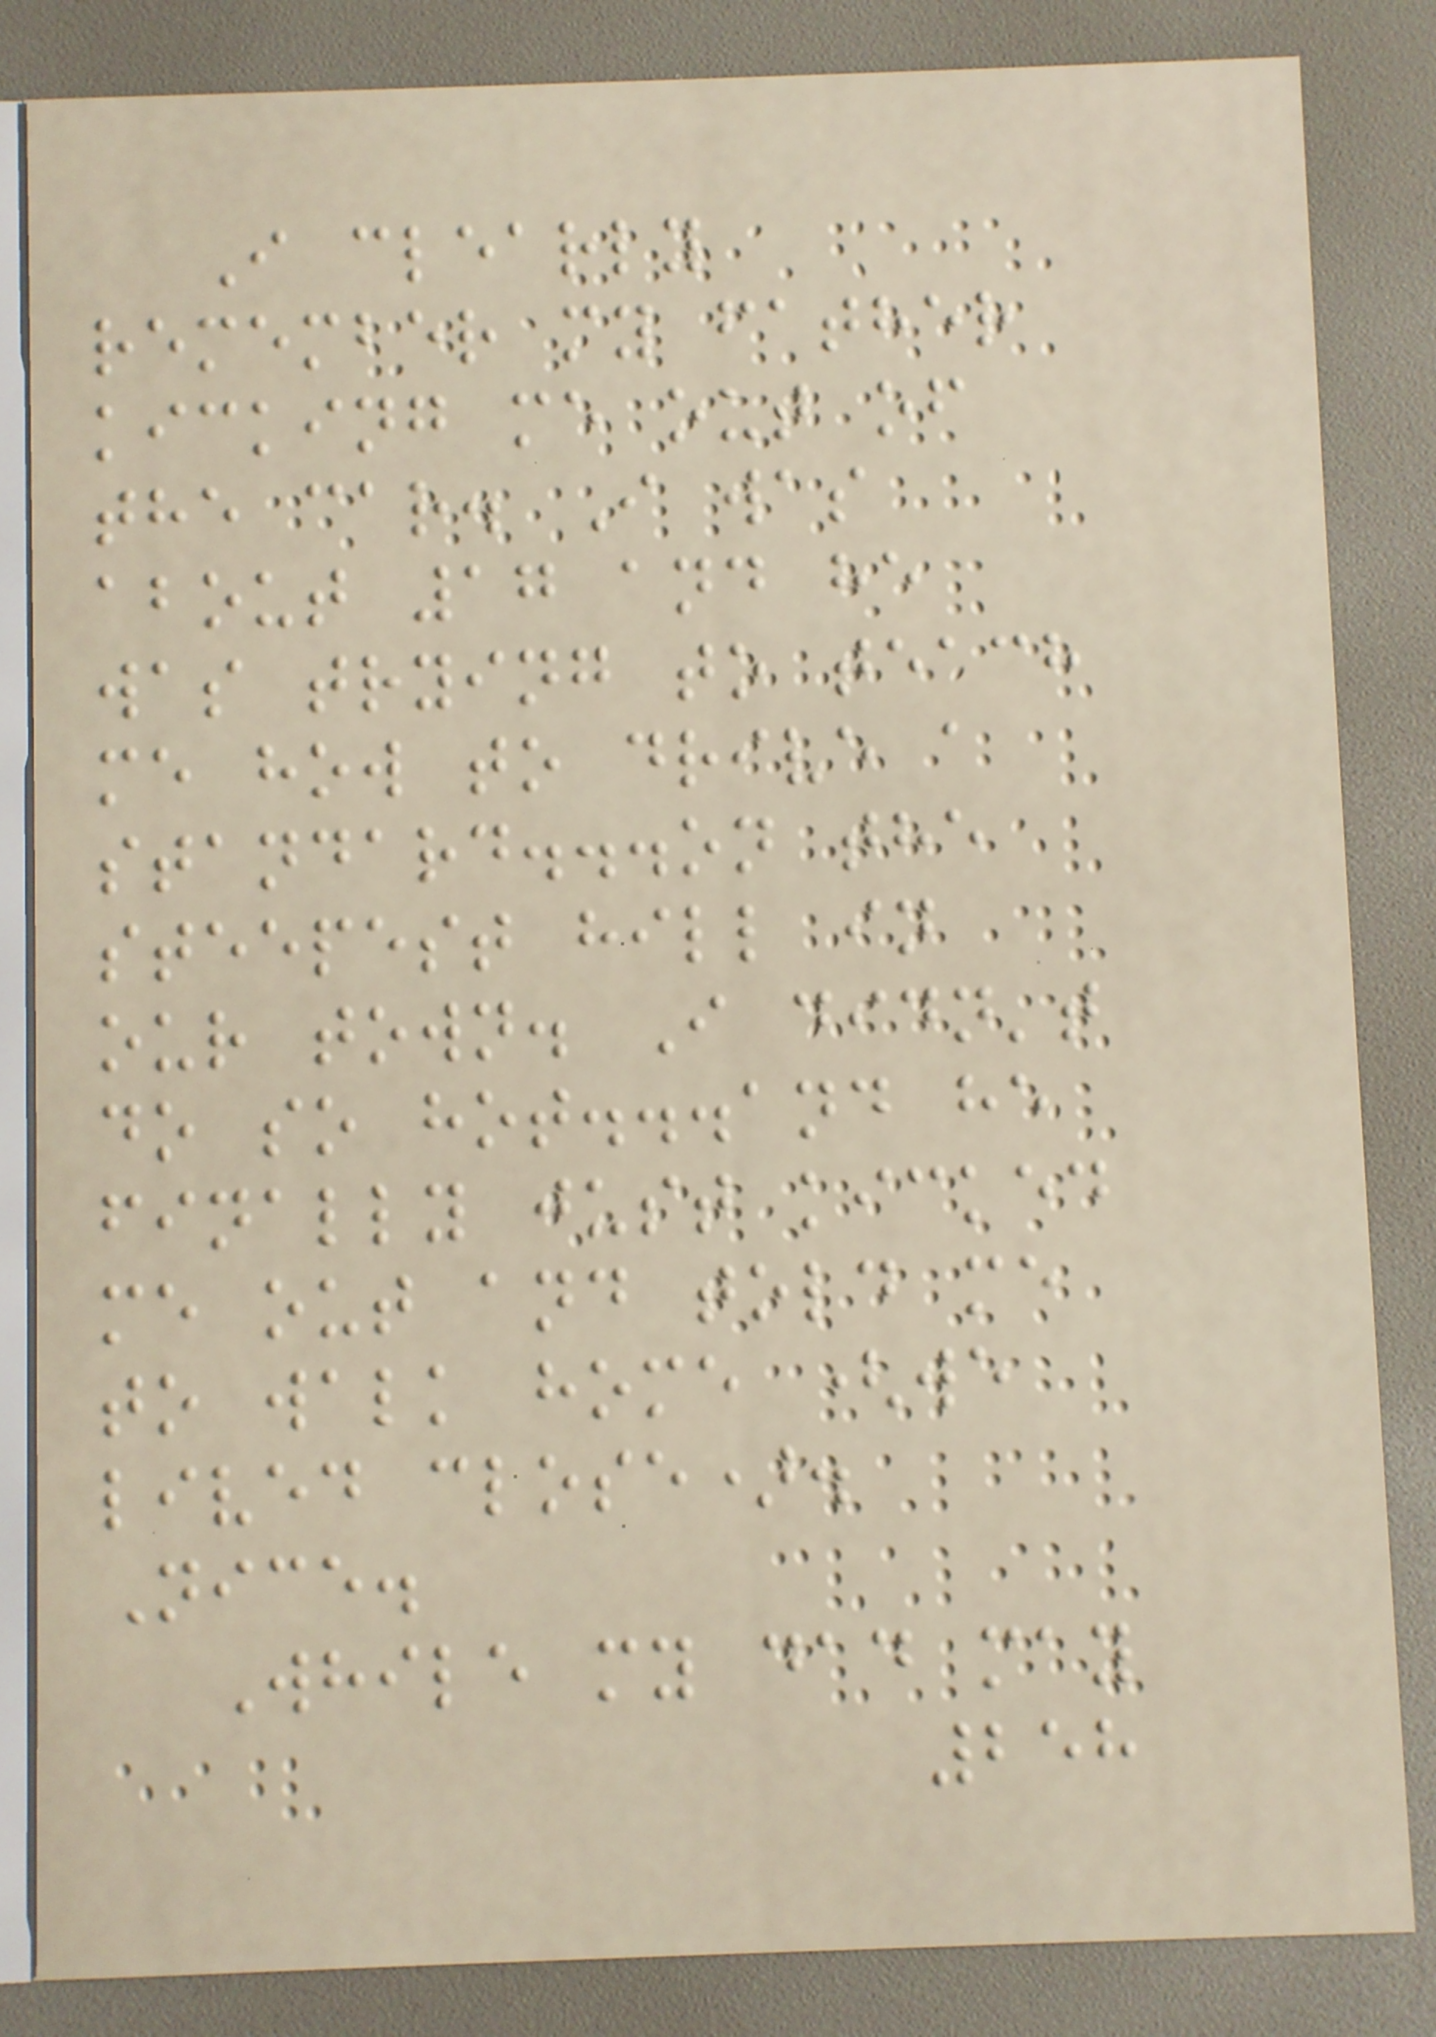I clearly
remember my father
kicking me out of
the car. I was
about 17 and he
was trying to teach
me how to drive a
standard...on the
steepest hill in
our town. I didn't
do so hot...and he
finally just kicked
me out and told me
to walk home (we
lived close).
Nice.
While my dad may
258
